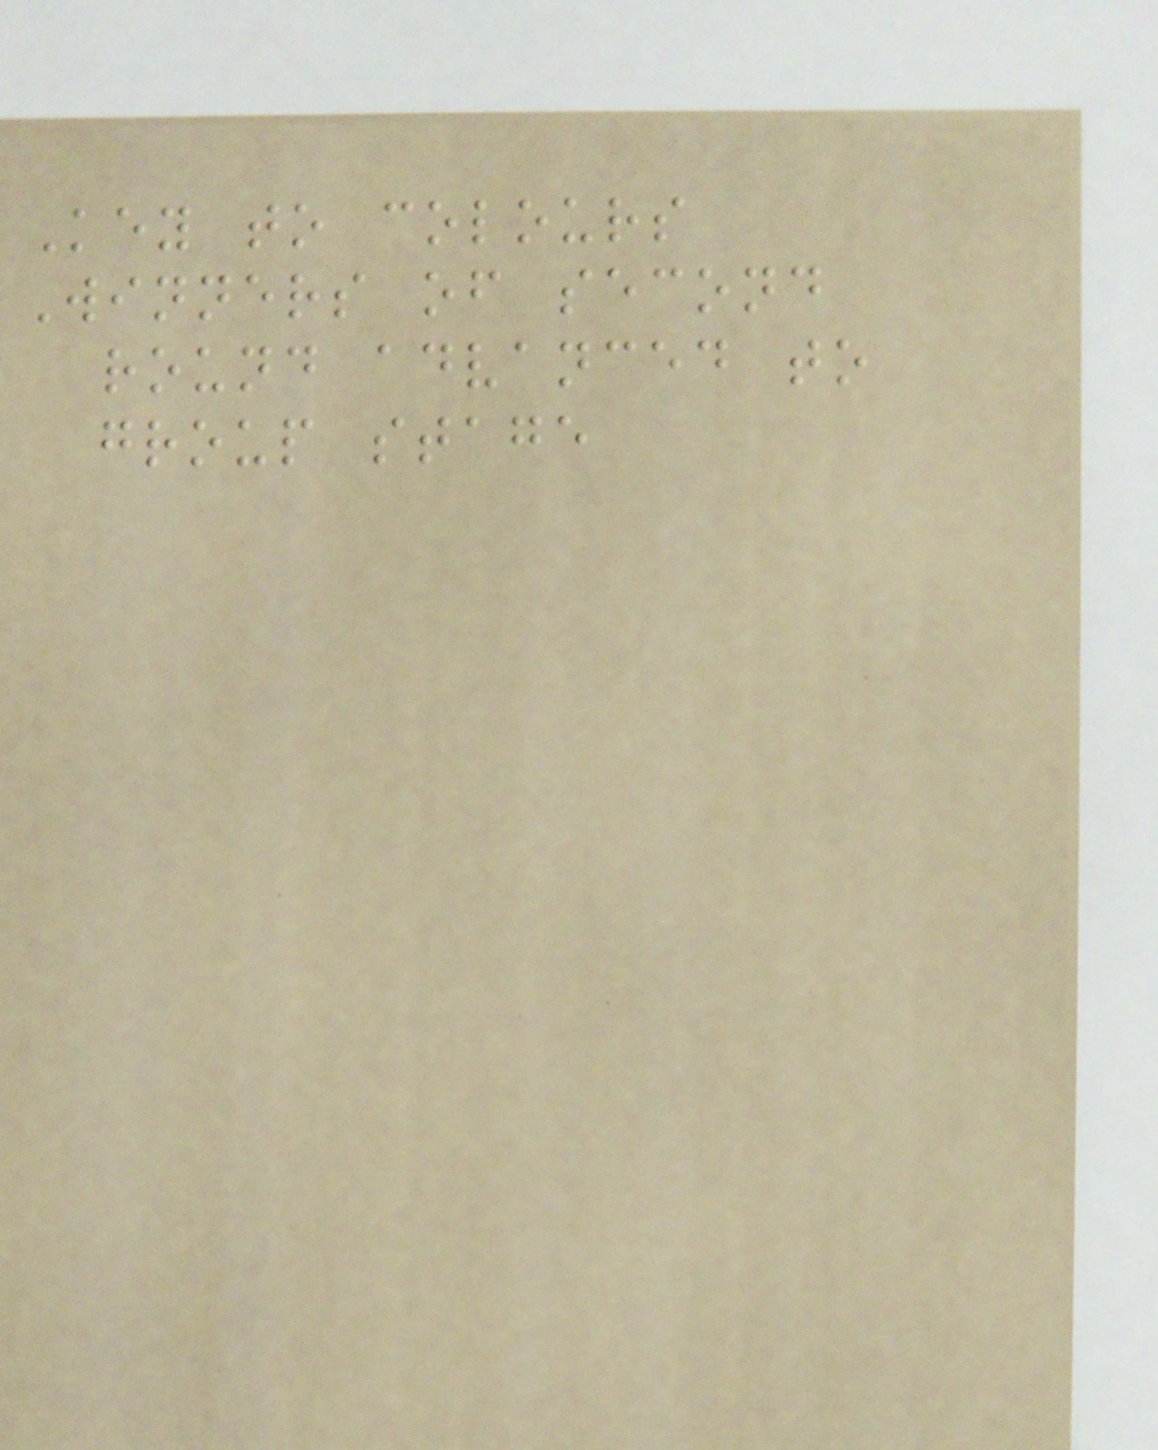Key to colours
Winners of second
round advanced to
group stage
